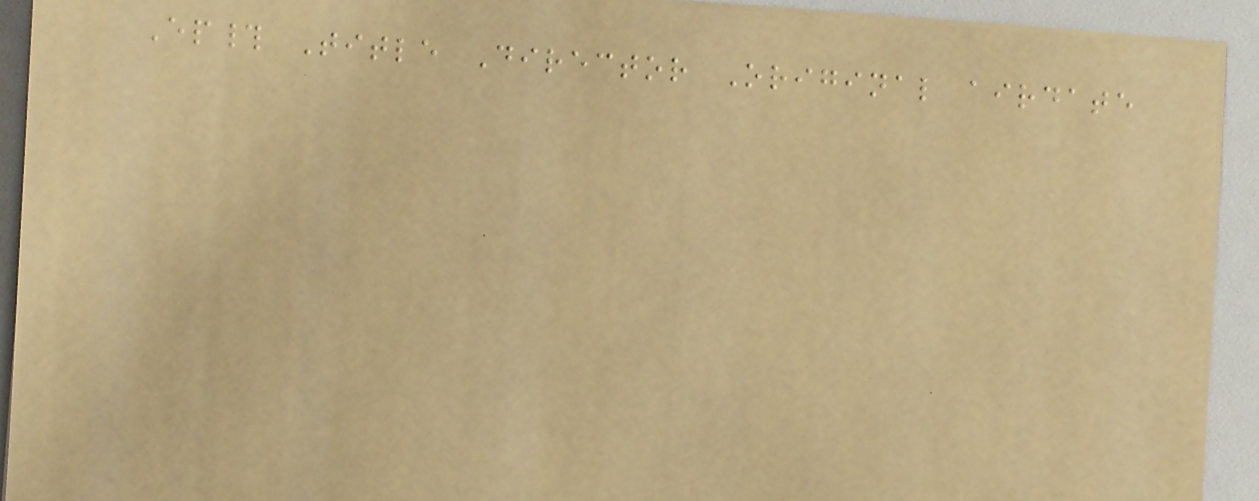Ep# Title Director Original airdate
